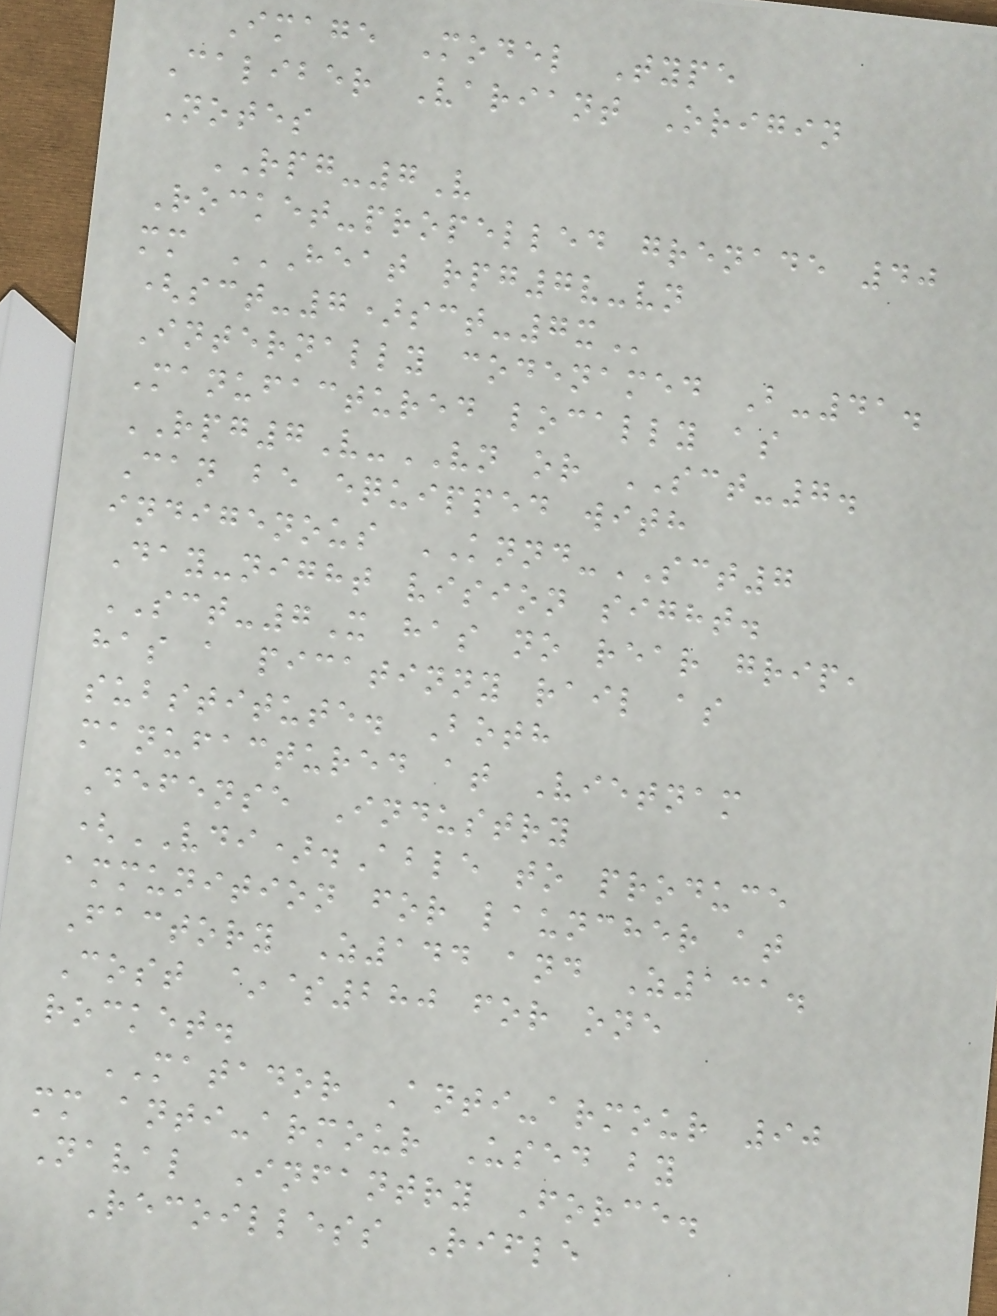Image Model Type
Caliber Variant Origin
Notes
RPG-7V
Rocket-propelled grenade 40
mm HEAT RPG7V-VN
(SCT-7)SCT-7X
Internally codenamed B-41.
Manufactured locally as
RPG7V-VN or SCT-7.
Can be equipped with
indigenous KNND-SCT7
Day-night vision sight.
SCT-7X has no rear grip,
has a picatinny rail as
substitute. Both
manufactured at Vietnam
Defense Industry
(VDI).Able to produce
ammunition for launcher at
Factory Z144 and Z131.
Cost ~$280 for one
rocket.
MATADOR Anti-armour 90
mm anti-armour Used by
Naval Infantry Force.
Recoilless Rifle
